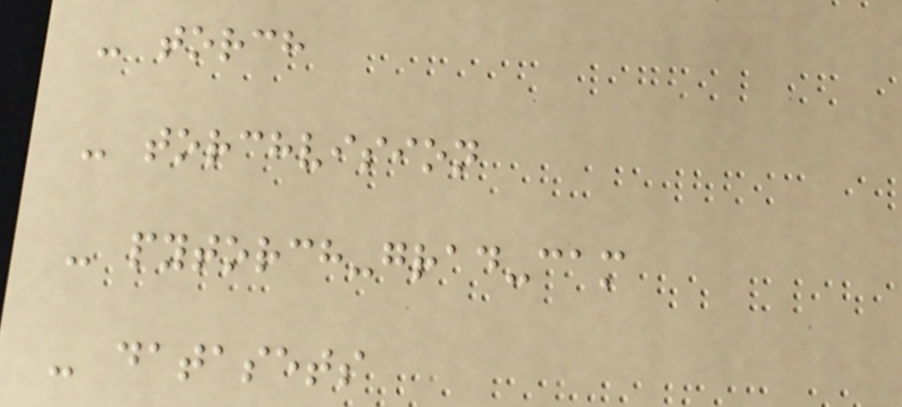- torch
- torchvision
- pytorch-grad-cam
- datasets
